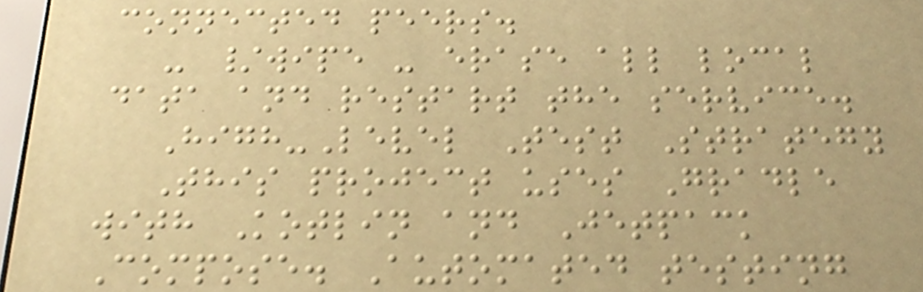connected peers.
- /wipe - erase all local
data and restart the service.
High-Level Test Strategy
This project uses Gradle
with Kotlin and Jetpack
Compose. Automated testing
